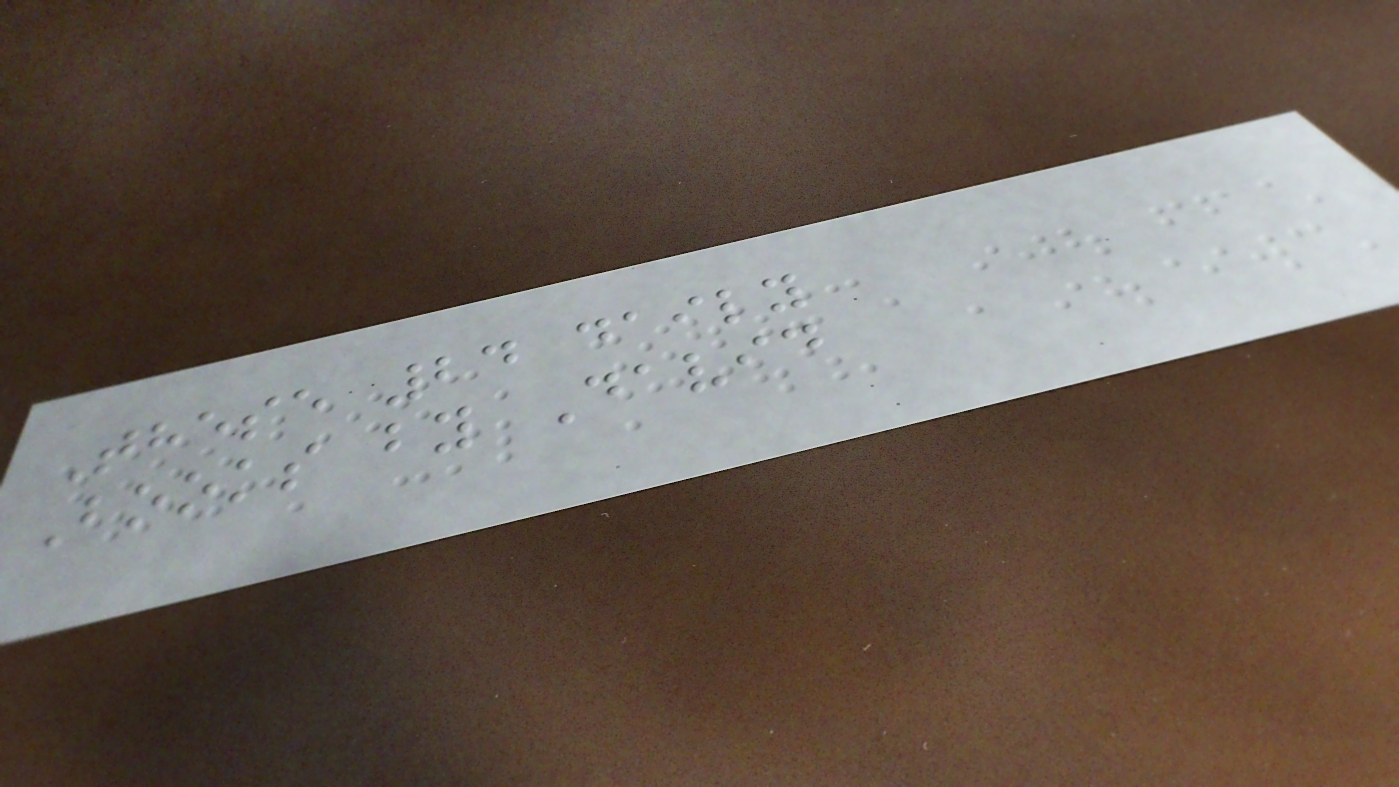These 24 daily
Books by David
